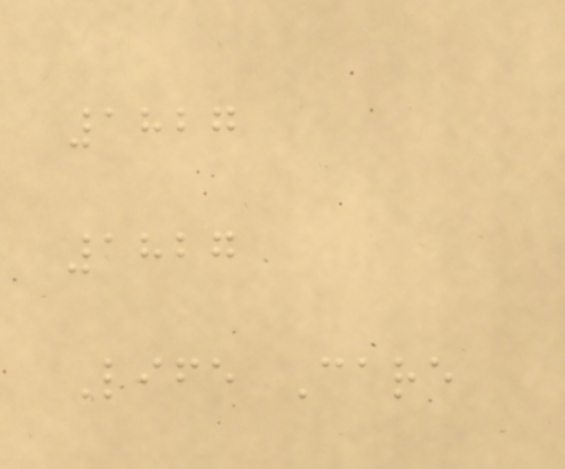1827
1827
Life Care
